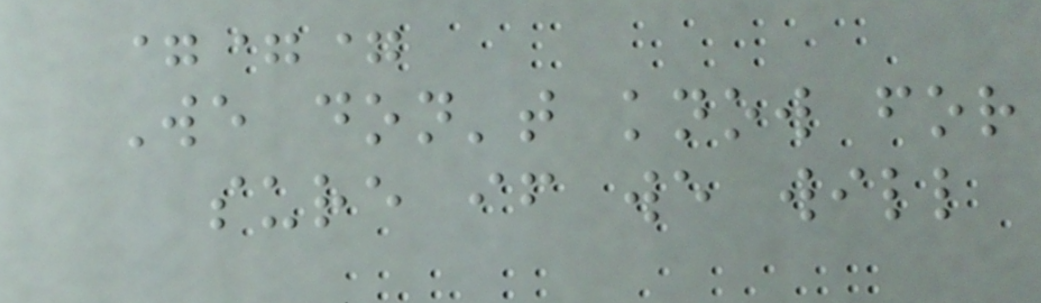===
We don't know for
sure if we will
